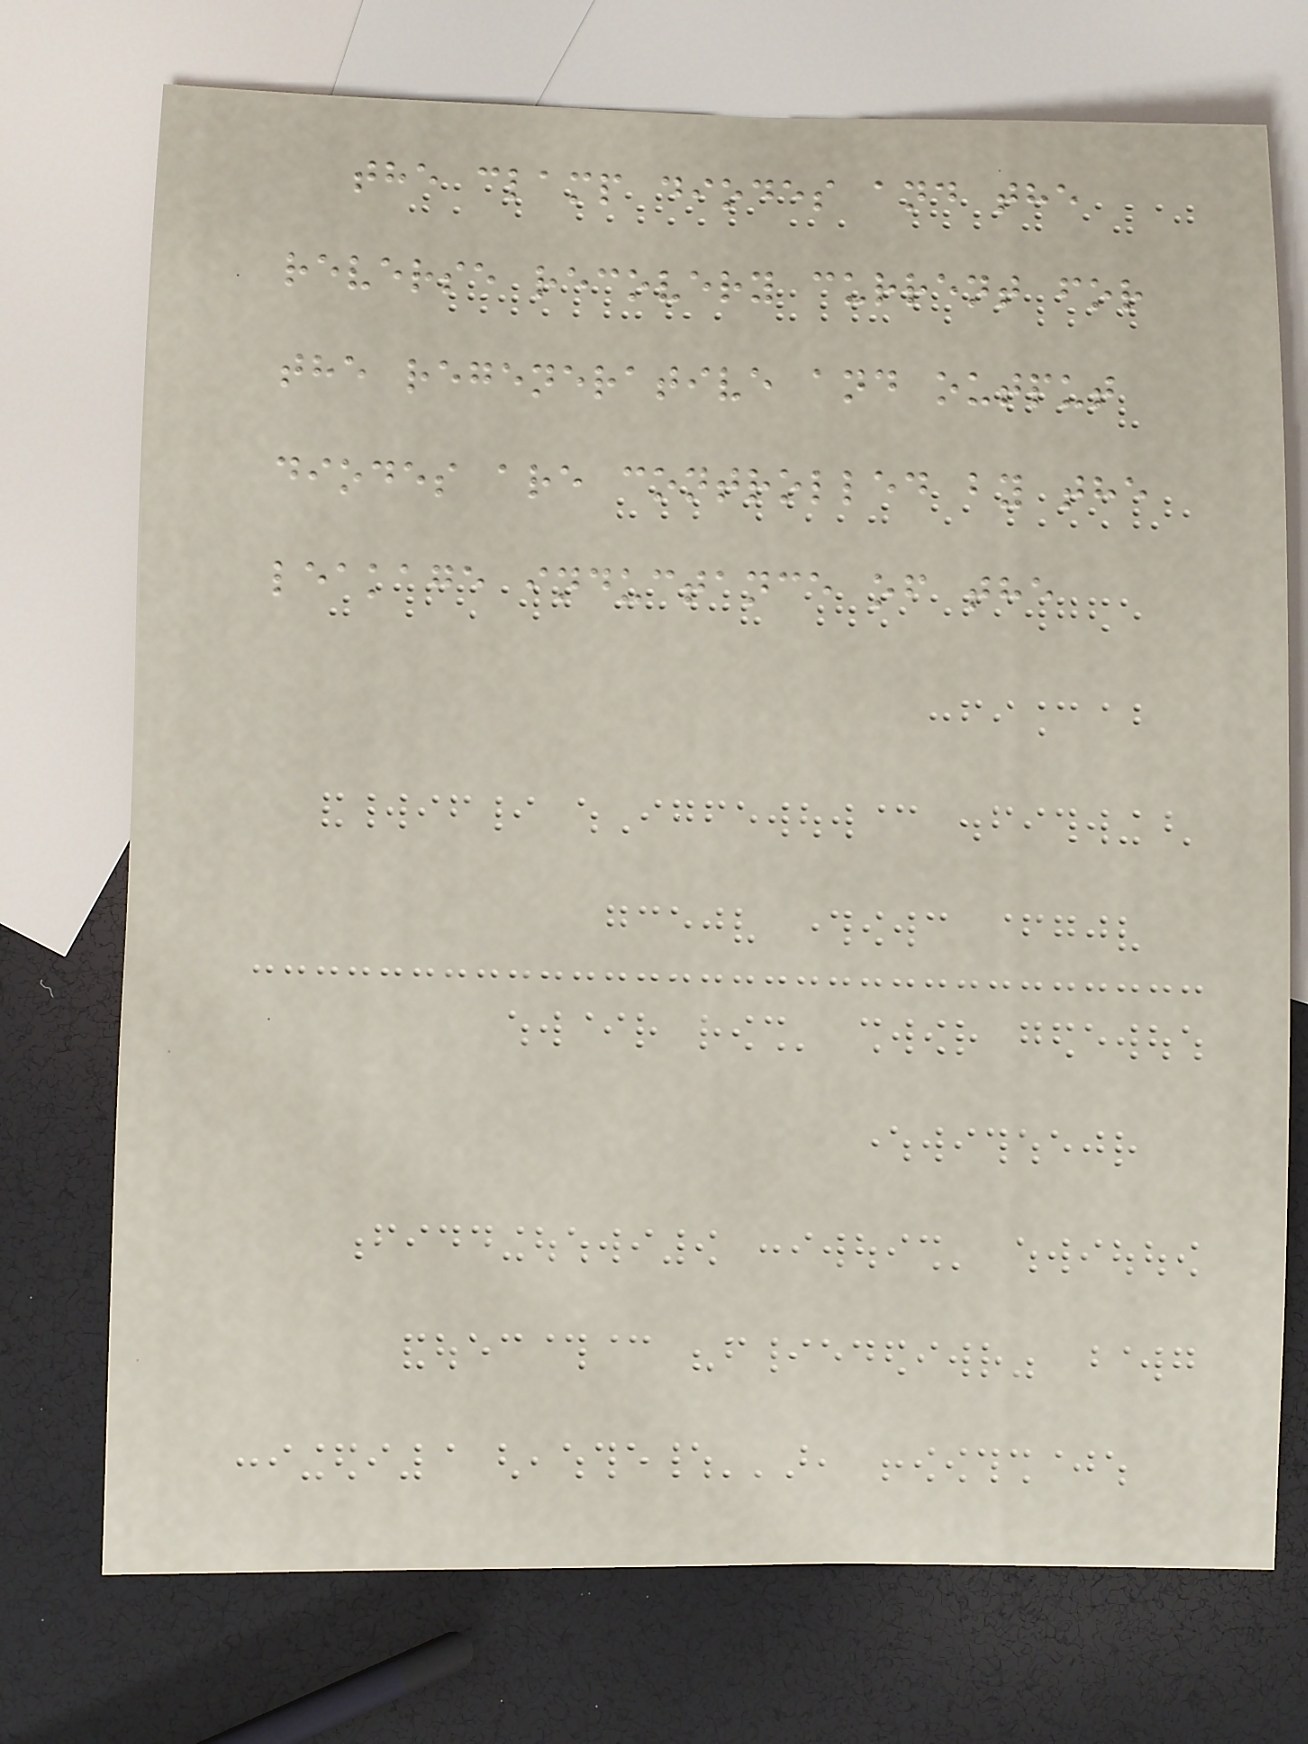the clamp diodes and the
reverse recovery current for
the regenerative and output
diodes are controlled by the
leakage inductance of the
